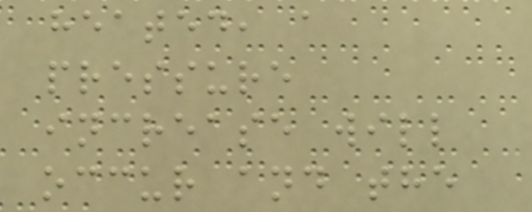heated, a
pressure
increase will
occur and the
